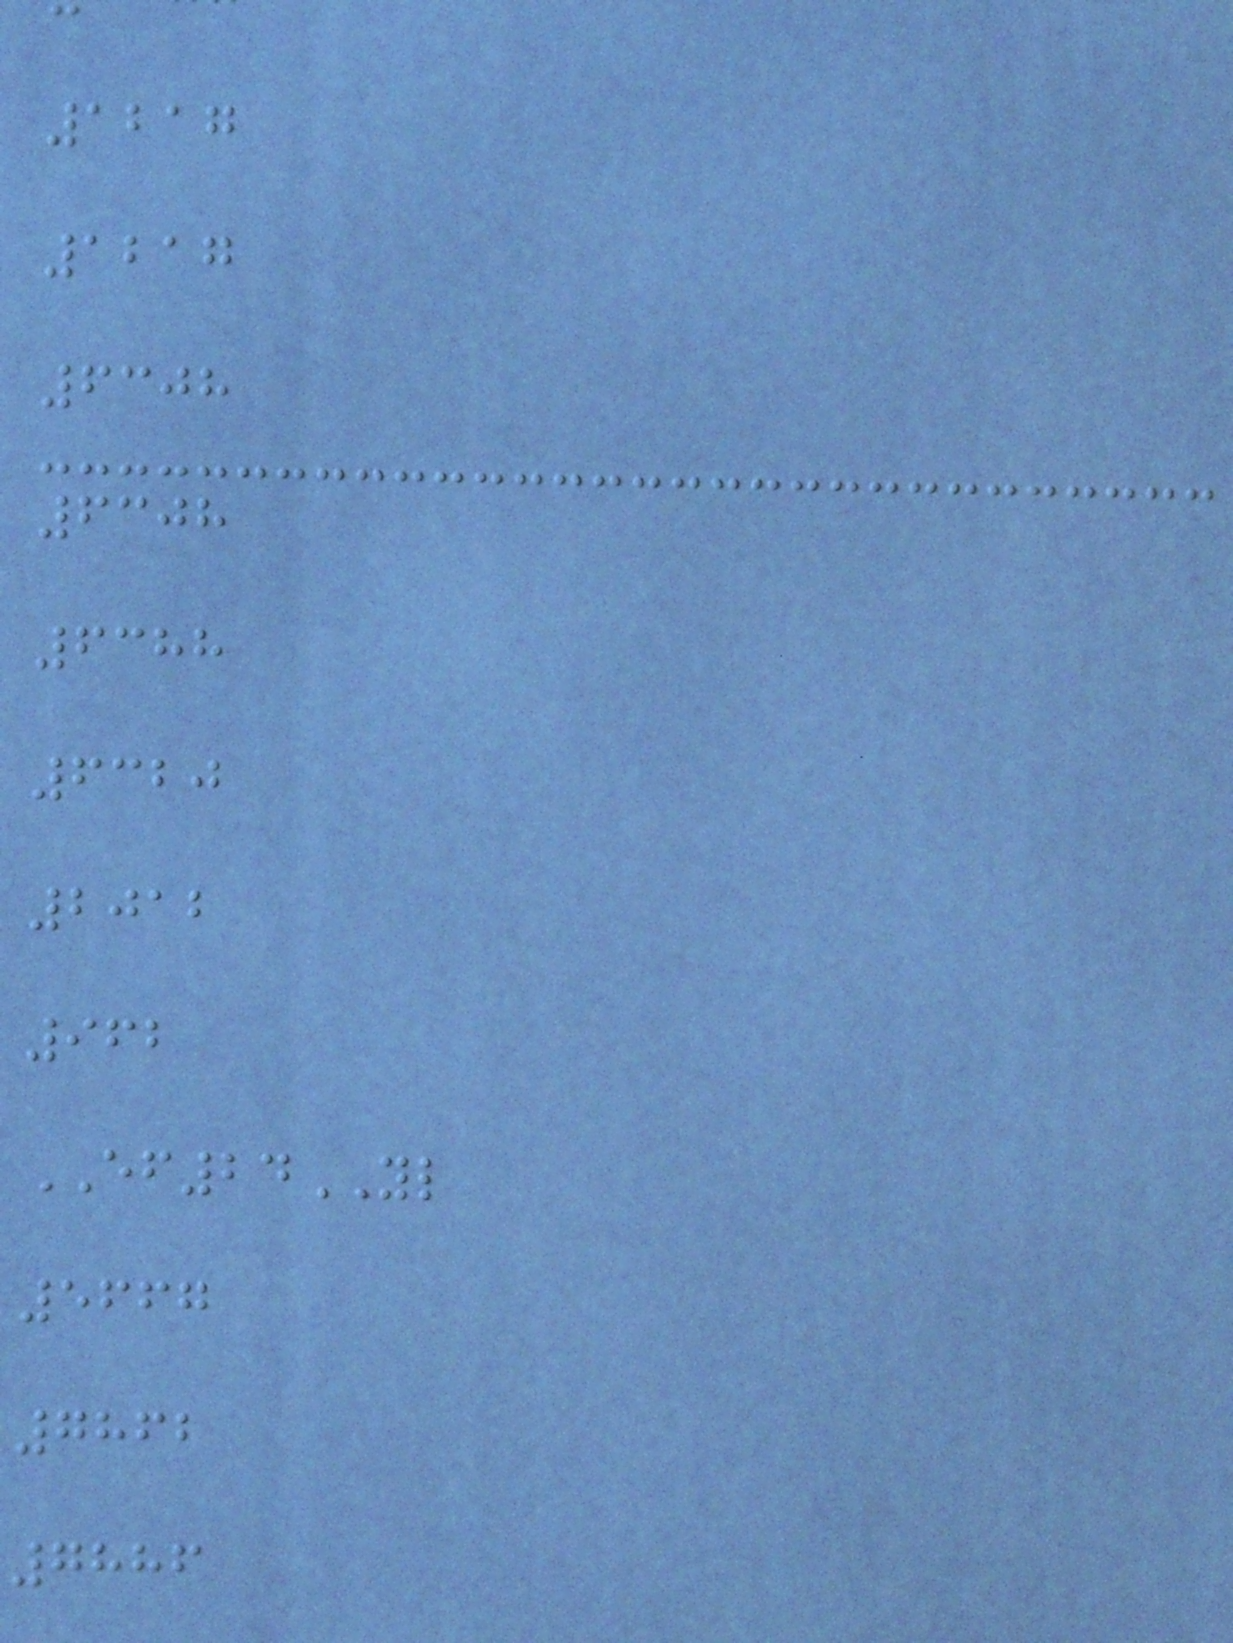1217
1217
6308
6308
6388
6320
2012
962
EF24YL
5667
7862
7886
